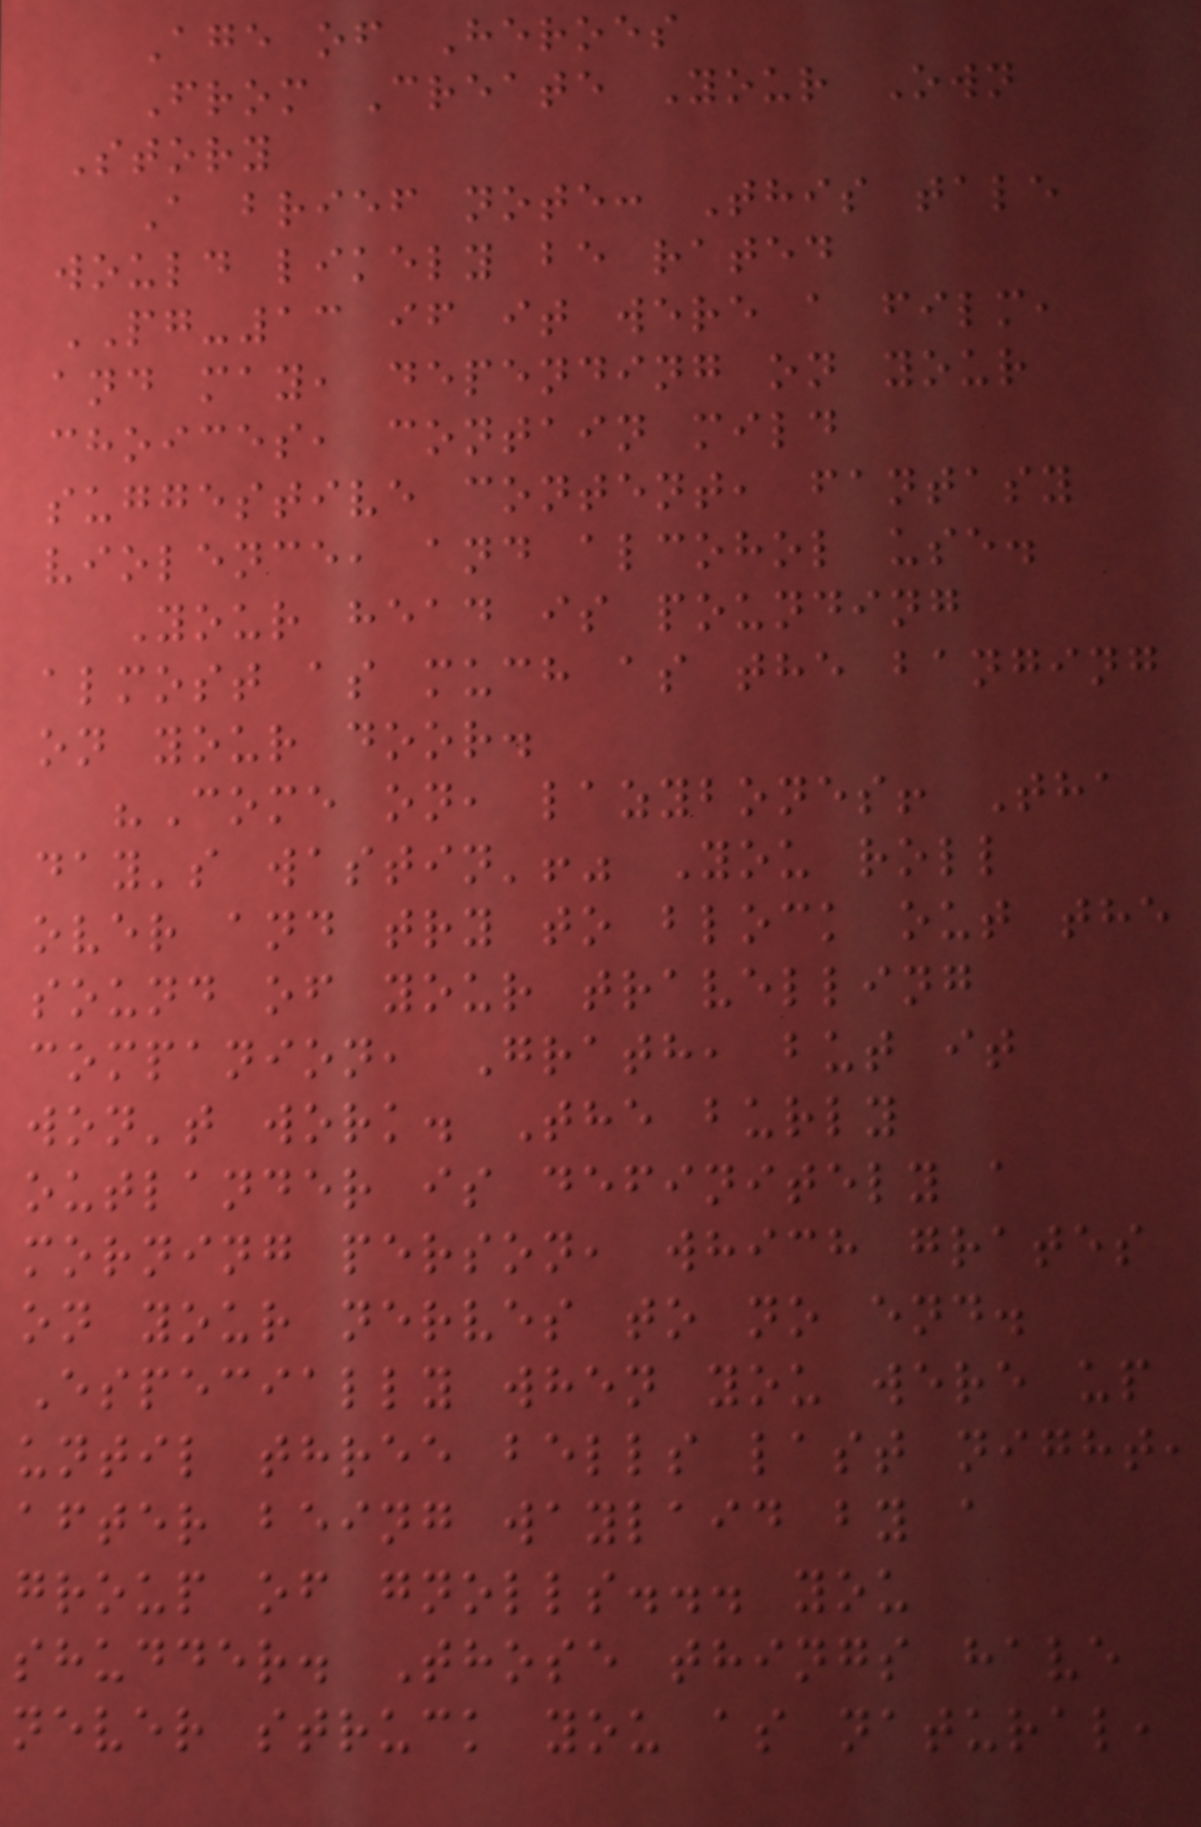Age of Heroes
From Create Your Own
Story
A brief note: This tale
would likely be rated
PG-13 if it were a film,
and may, depending on your
choices, contain mild
suggestive content, fantasy
violence, and alcohol use.
Your head is pounding
almost as much as the banging
on your door.
"Come on, lazybones! Tha
day's wastin'!" You roll
over and try to block out the
sound of your travelling
companion, Grath, but it
won't work. The burly
outlander is definitely a
morning person, which grates
on your nerves to no end.
Especially when you were up
until three bells last night,
after being waylaid by a
group of gnolls... you
shudder. Those things have
never struck you as natural,
